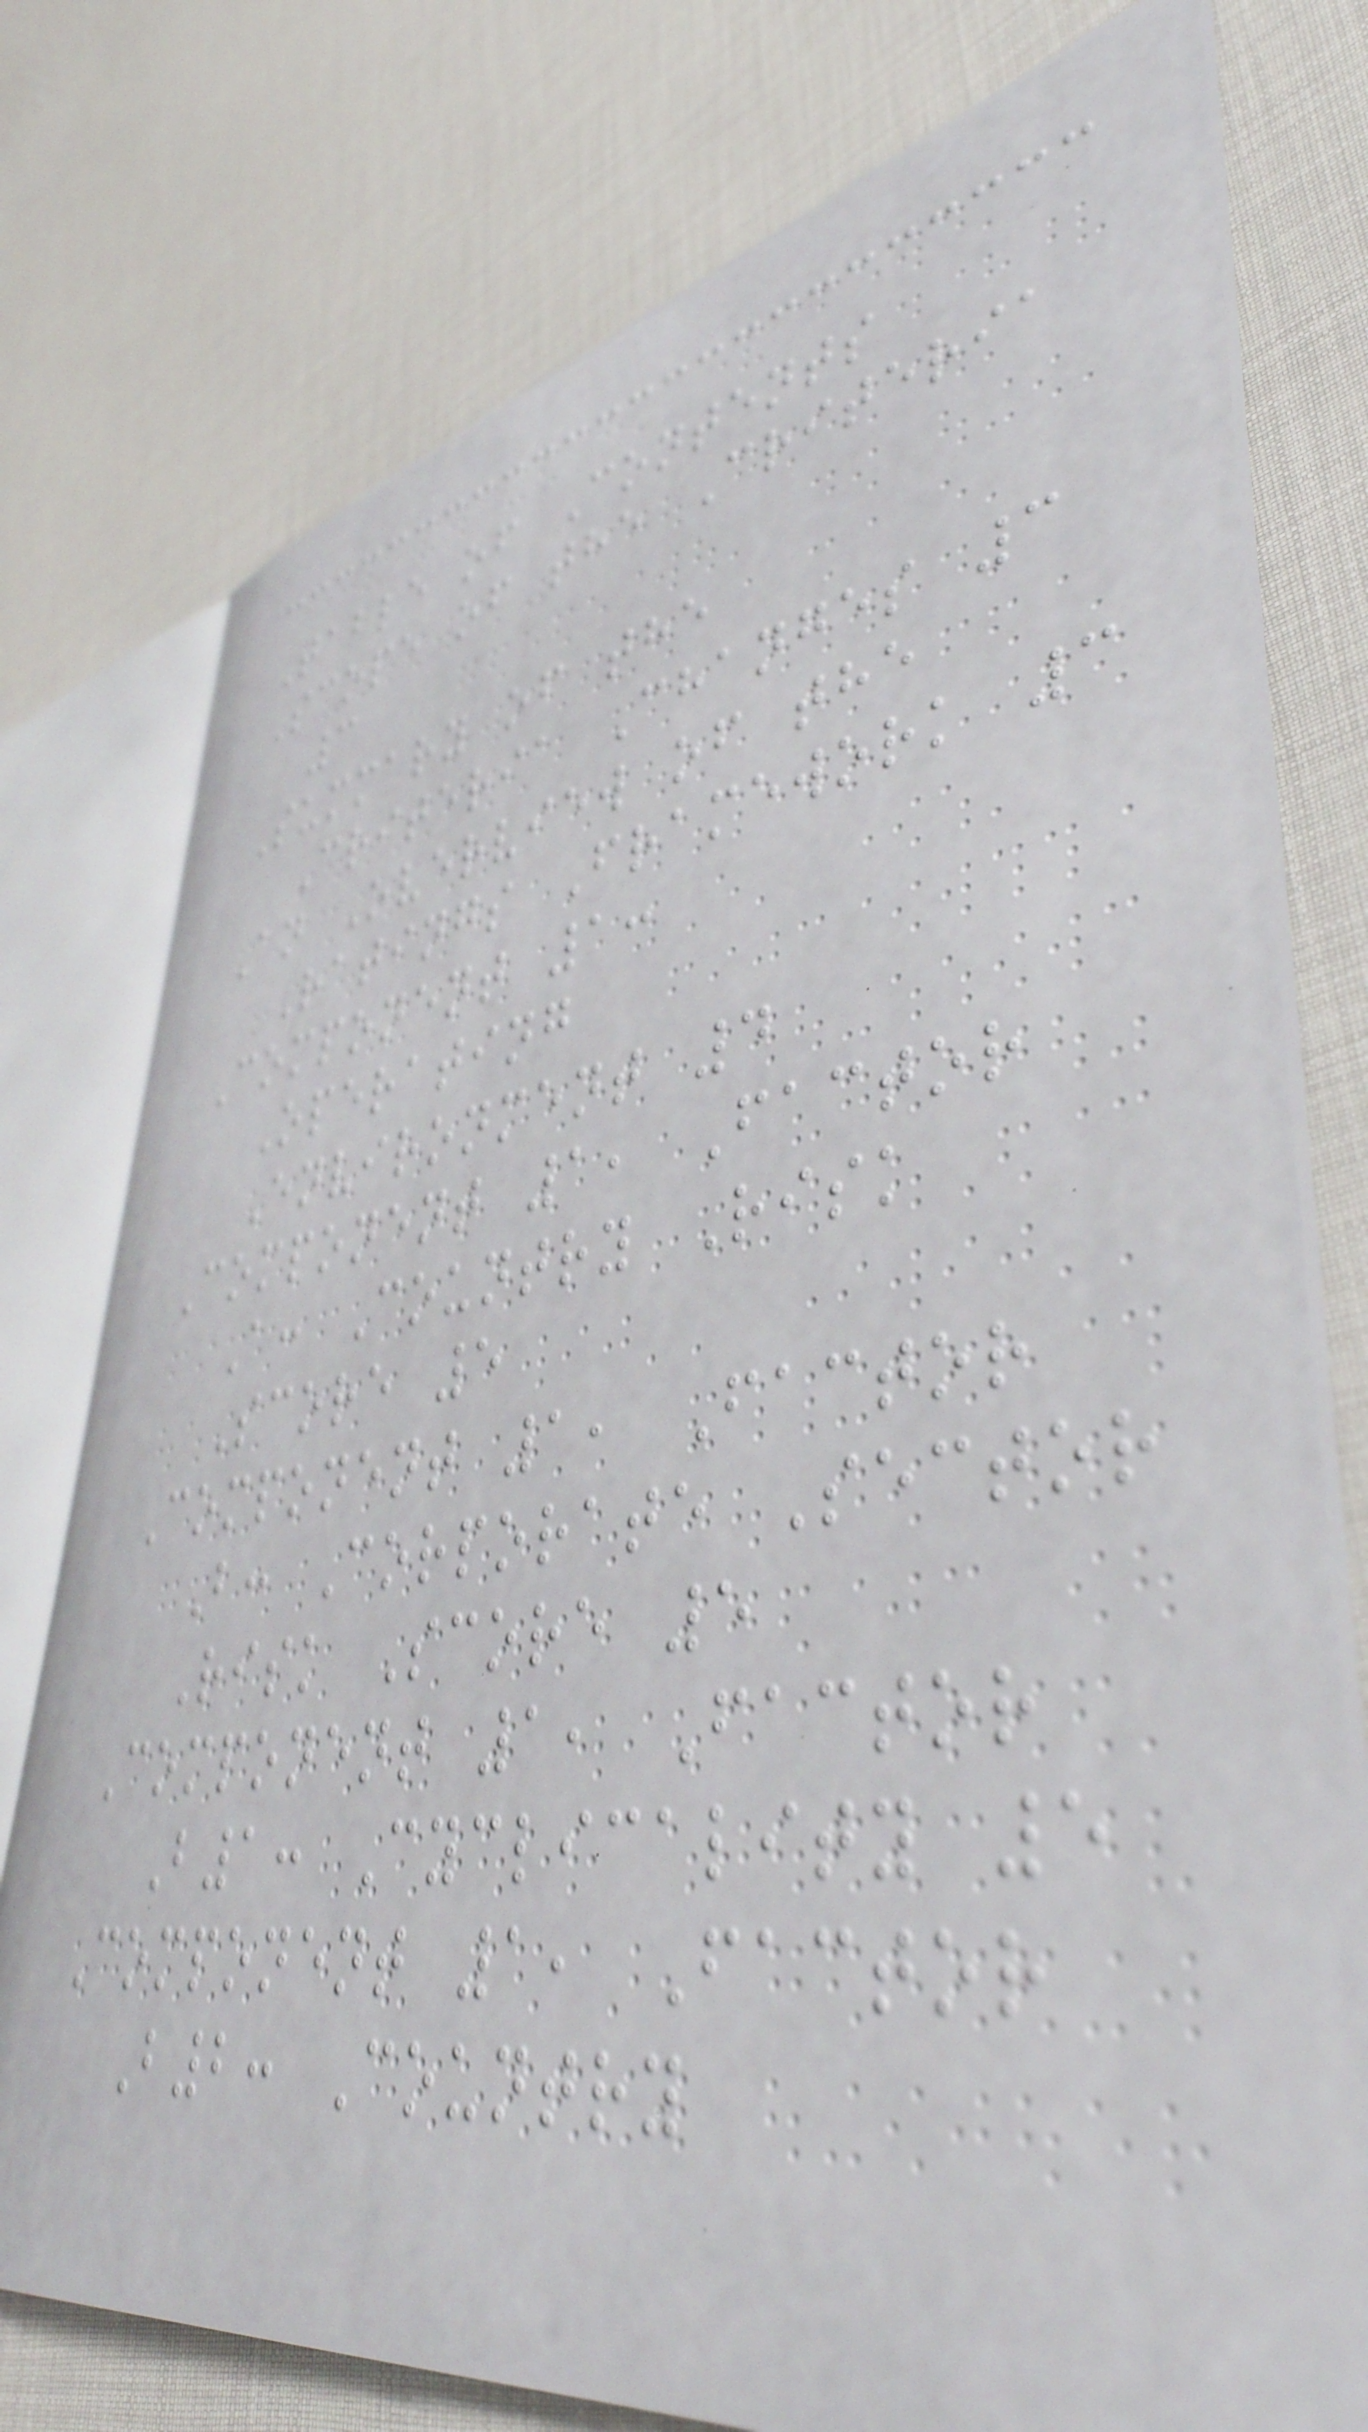Table of Contents
Scope of the Criteria
3
Summary of the
Criteria Changes 3
An Overview of the
Ratings Framework 3
Component 1:
Operating
Environment 4
Component 1, Factor
A: Country Risk
Score 5
Component 1, Factor
B: Corporate Sector
Risk Score 5
Component 1, Factor
B1: Cyclicality 5
Component 1, Factor
B2: Country
